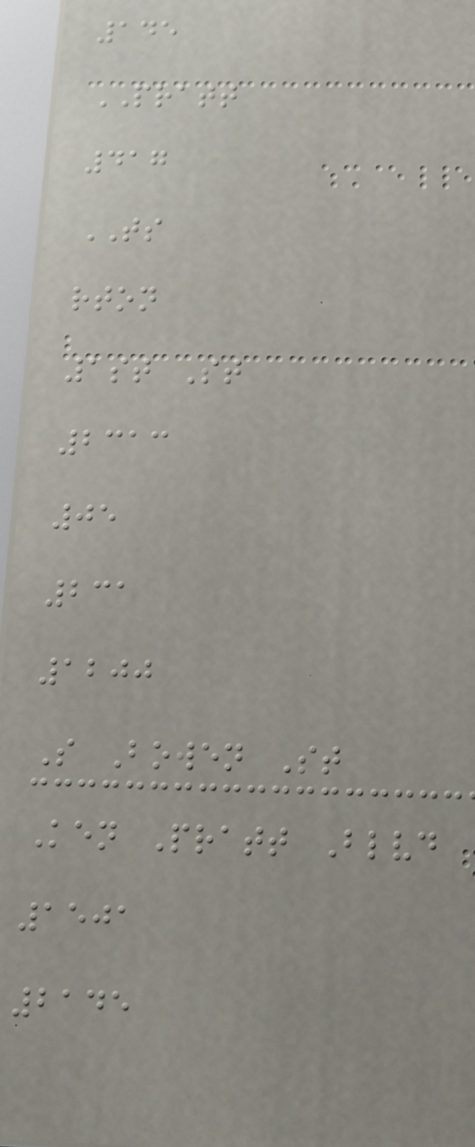145
PRATT
417
TS
rton
1st St
2313
05
231
1200
S Bowen St
Ken Pratt Blvd
1501
2145
